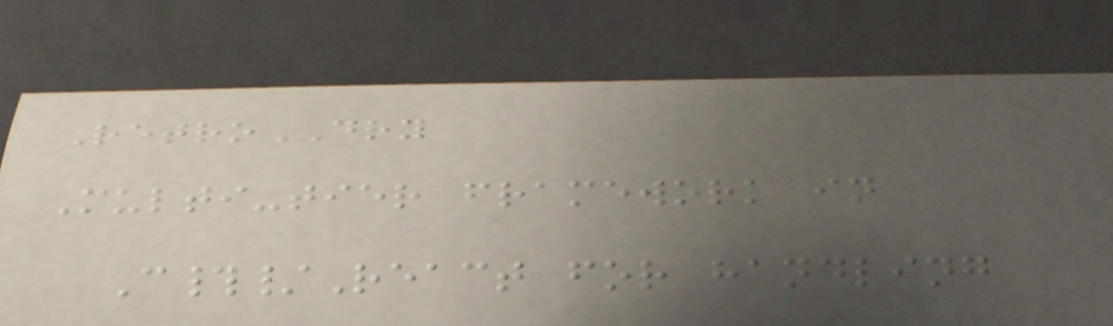RetroDRY
Multi-tier framework in
C#/React for handling
